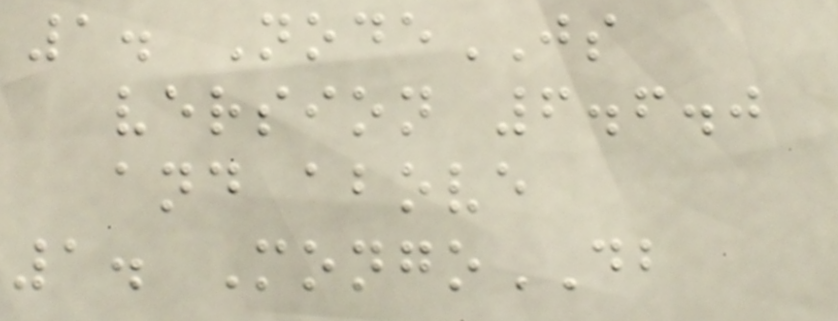1. NodeJS
version 6.6.0
and above
1. MongoDB
